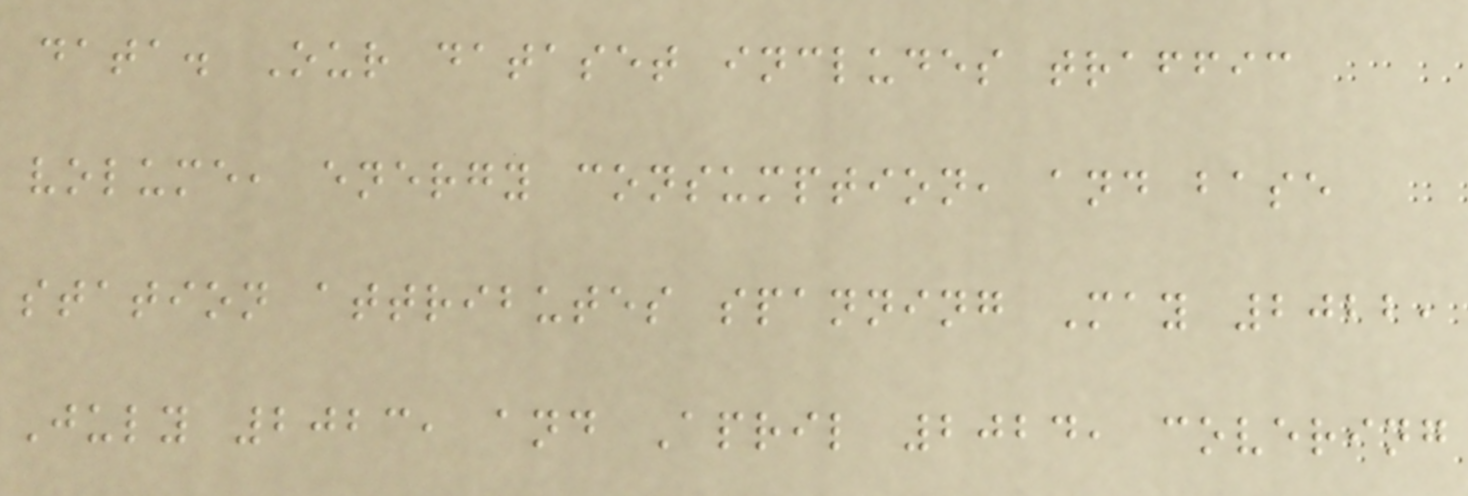data. Our dataset includes traffic
volume, energy consumption, and base
station attributes spanning May 2022,
July 2023, and April 2024, covering
